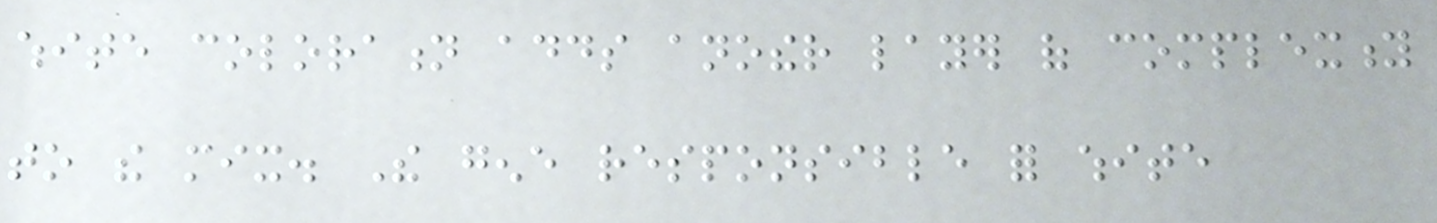white coloration adds another layer of complexity
to the mix. The gene responsible for white
